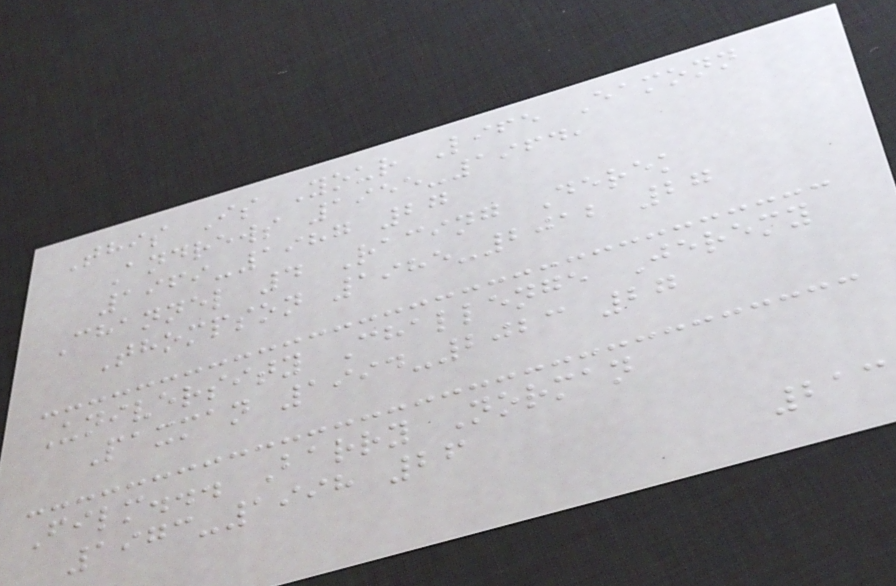This Is Your Life Eamonn
Andrews 1955-1964,
1969-1987 27
Channel 4 Racing Derek
Thompson 1985-2012 27
University Challenge Jeremy
Paxman 1994-2023 27
Film... Barry Norman
1973-1998 26
213
